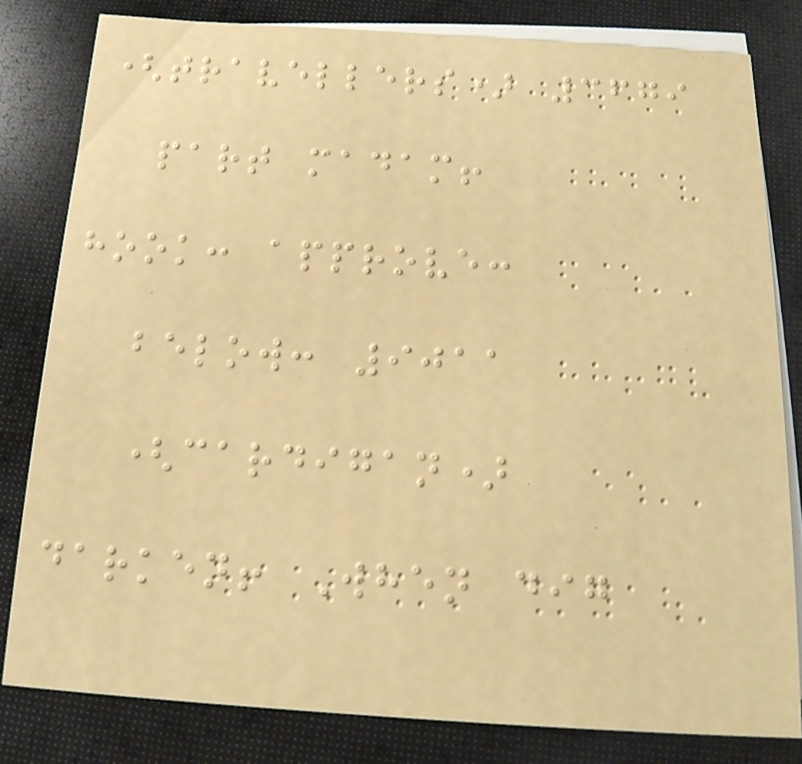(travellers) 3679
part madam!
hook: approve:
below: 9011
(cardigan)
darken! When dig
